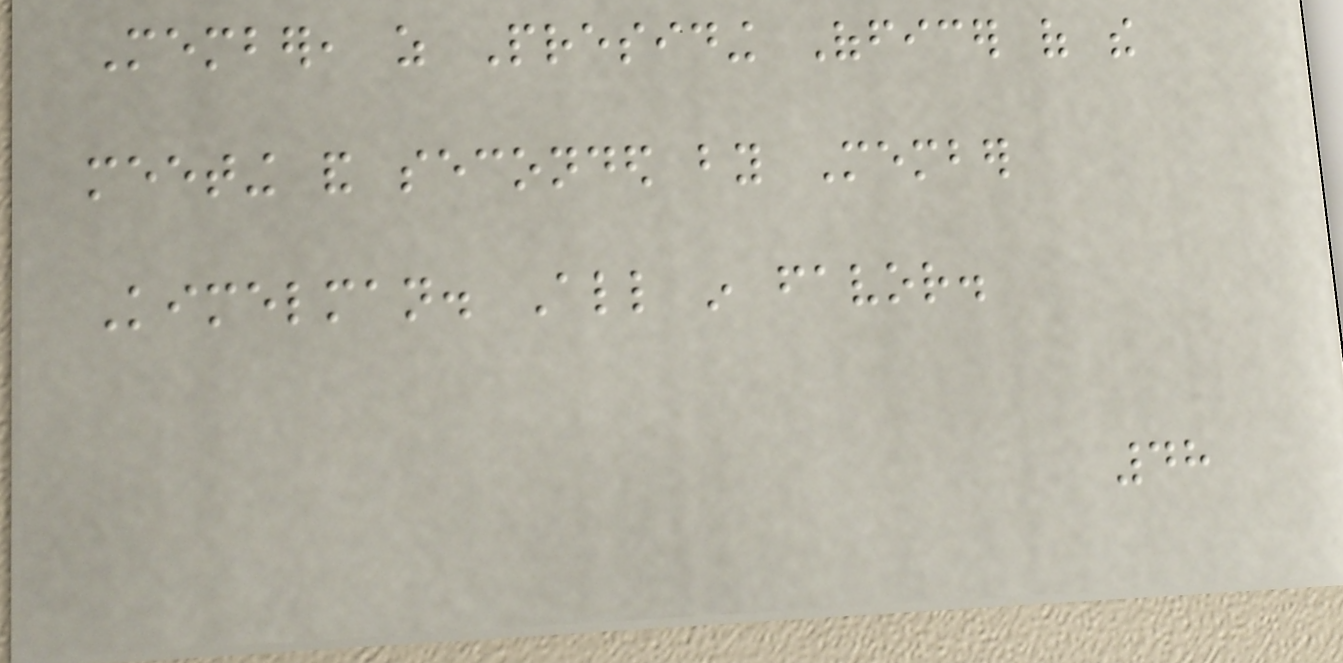Member, as Presiding Officer of the
meeting and seconded by Member
Kimelman. All in favor.
48
